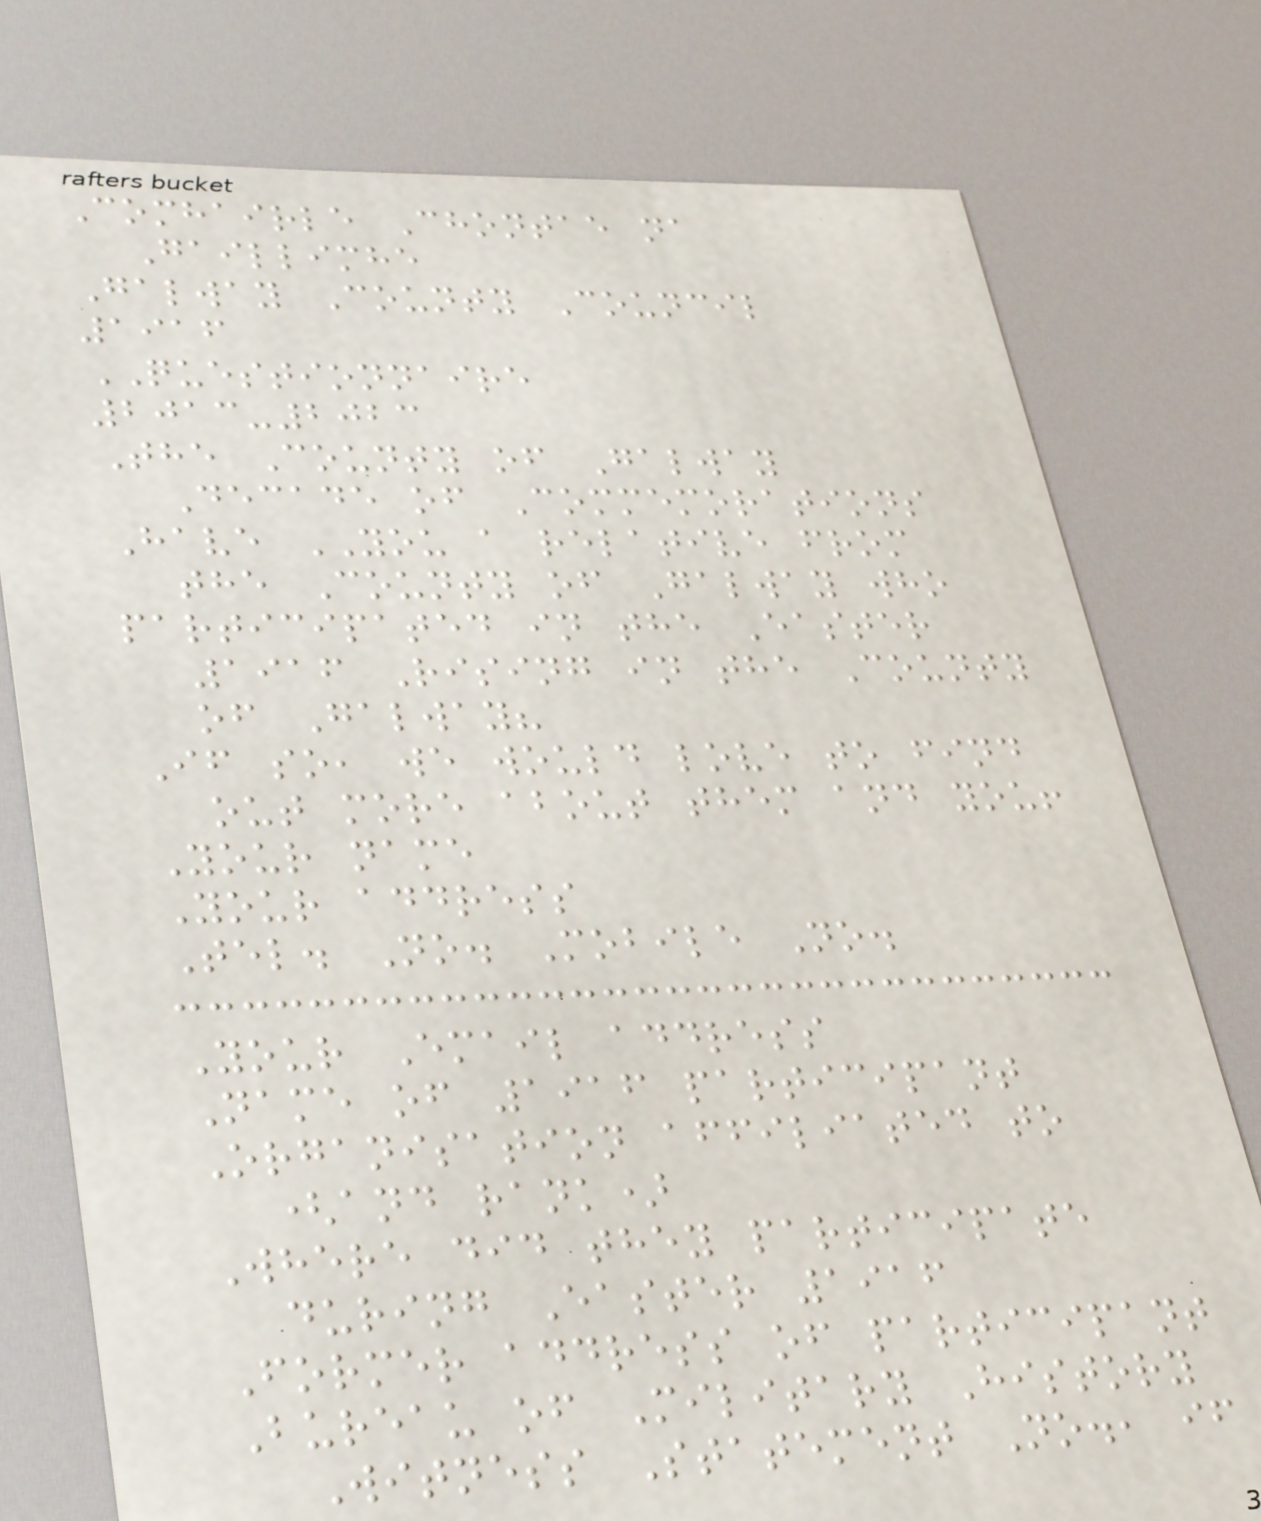Comhairle Chontae na
Gaillimhe
Galway County Council
1916
QUESTIONNAIRE
2013-2023
The County of Galway
Decade of Commemorations
Have YOU a relative from
the County of Galway who
participated in the Easter
1916 Rising in the County
of Galway?
If so, we would love to find
out more about them and you!
Your name
Your address
Tel. No. Mobile No.
Your Email address
Name of 1916 participant
Organisation affiliated to
(and rank)
Where did they participate
during Easter 1916
Former address of participant
Bureau of Military History
Witness Statement No., if
